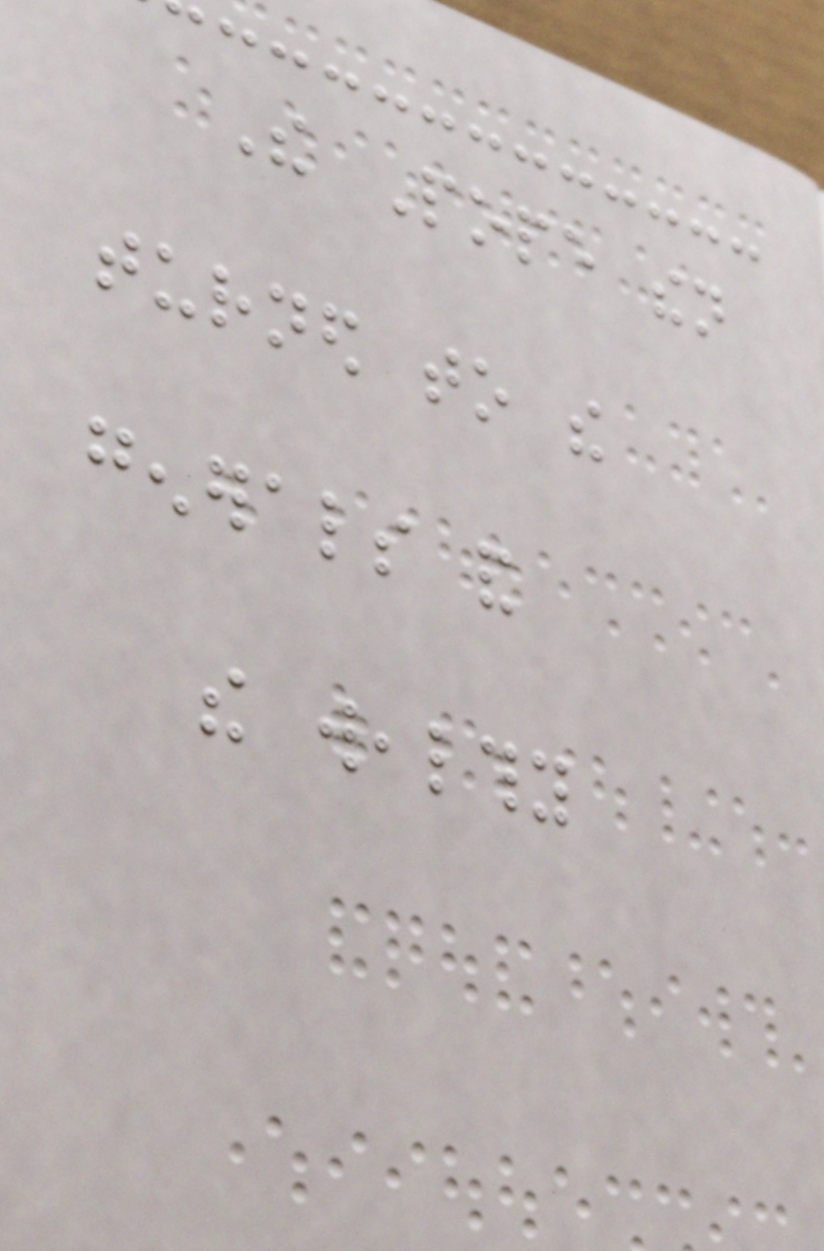The Pope then
turned to the
generals and
the wealthy
